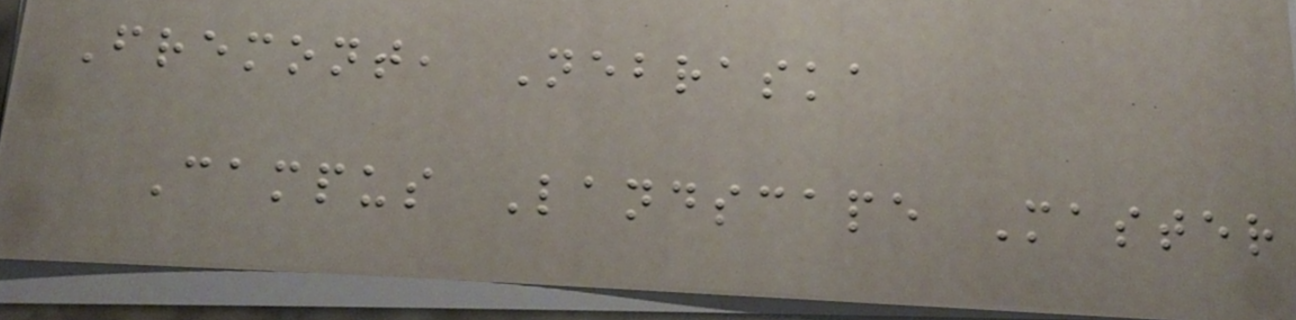Fremont, Nebraska
Campus Landscape Master
